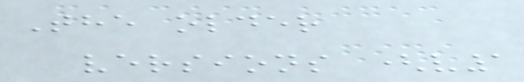The older
versions (v1
